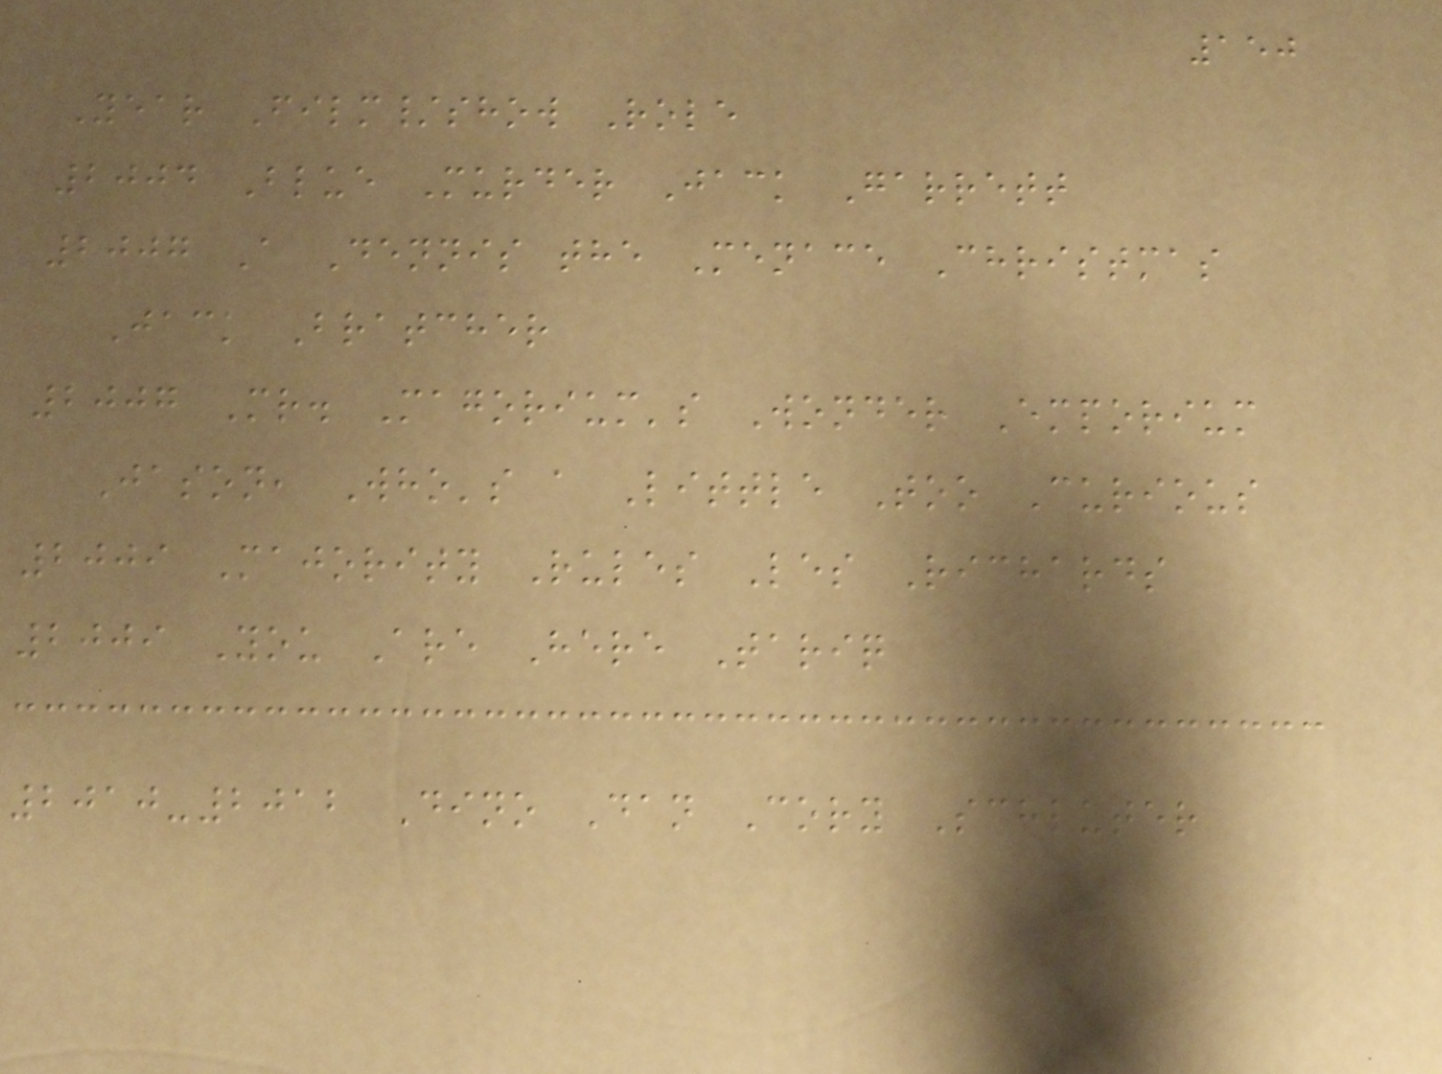150
Year Film/show Role
2004 Blue Murder Jack Garrett
2007 A Dennis the Menace Christmas
Jack Bratcher
2007 Mr. Magorium's Wonder Emporium
Jason, Who's a Little Too Curious
2009 Majority Rules Les Richards
2009 You Are Here Tariq
2010-2012 Dino Dan Cory Schluter
